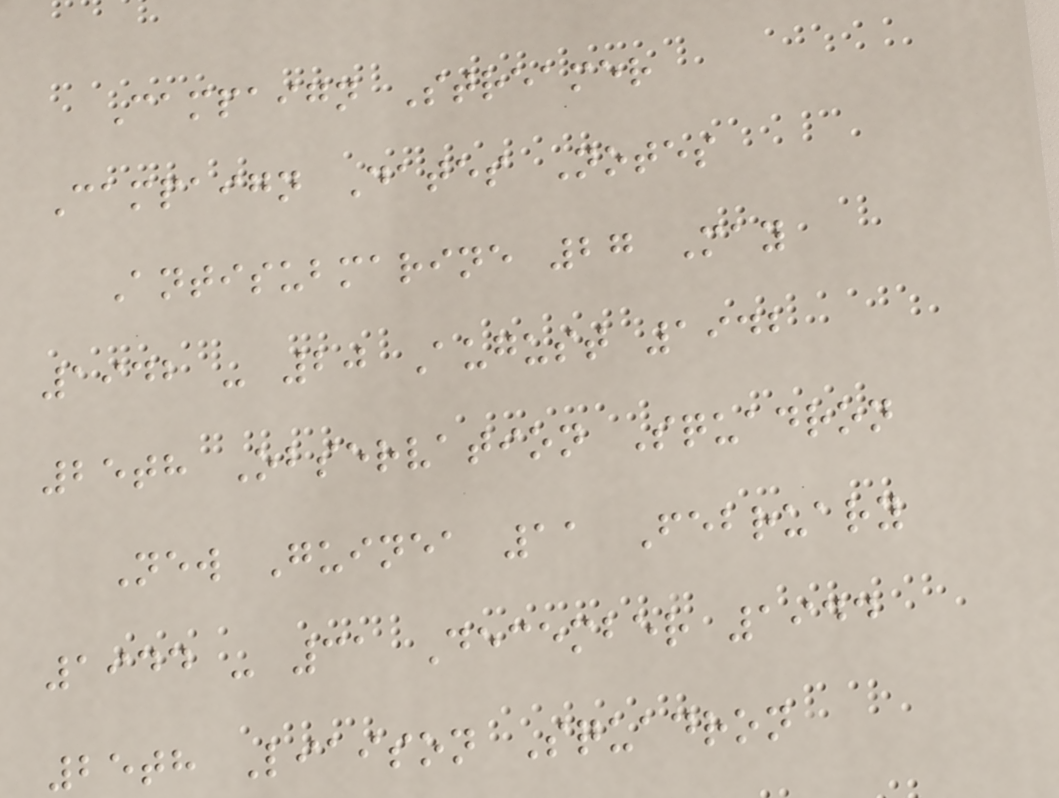Campaign Streamer
Campaign Dates Notes
Antisubmarine 27 May
1942 - 20 August 1942
25th Observation Squadron
New Guinea 11 February
1944 - 31 December 1944
25th Liaison Squadron
